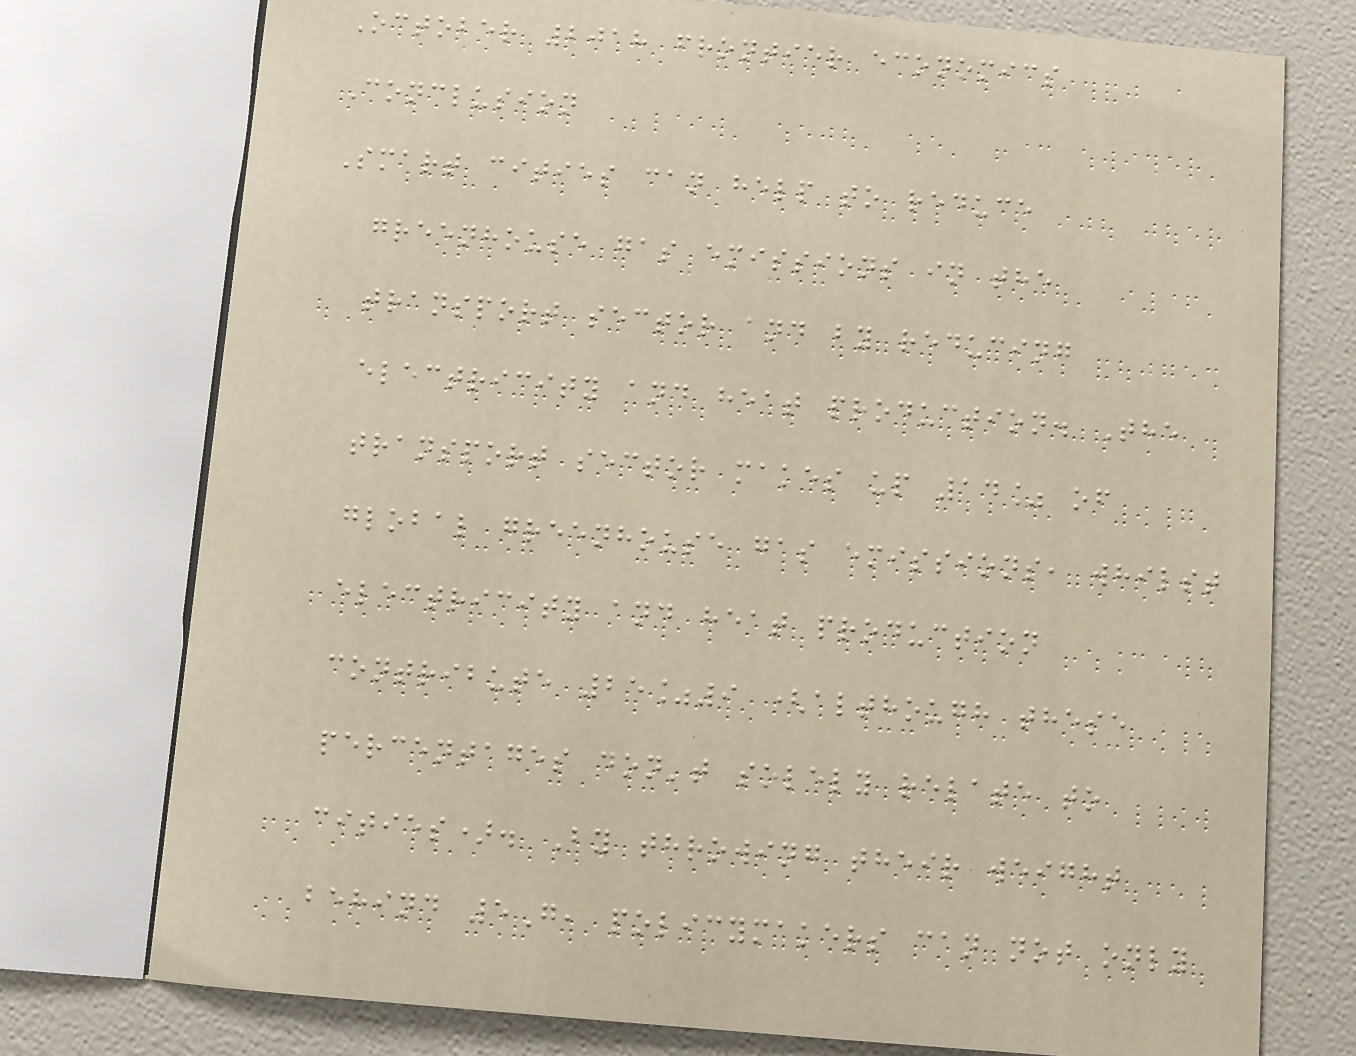October 2018 frontier economics
Conclusion
Smart cities can help to reduce
greenhouse gas emissions in the
transport sector and by reducing
electricity and heat production. The
transport sector makes up 14% of
global greenhouse gas emissions, whilst
electricity and heat production
contribute 25%9 (although these
percentages don't solely relate to
cities). By throwing their weight
behind 5G, policymakers can not only
